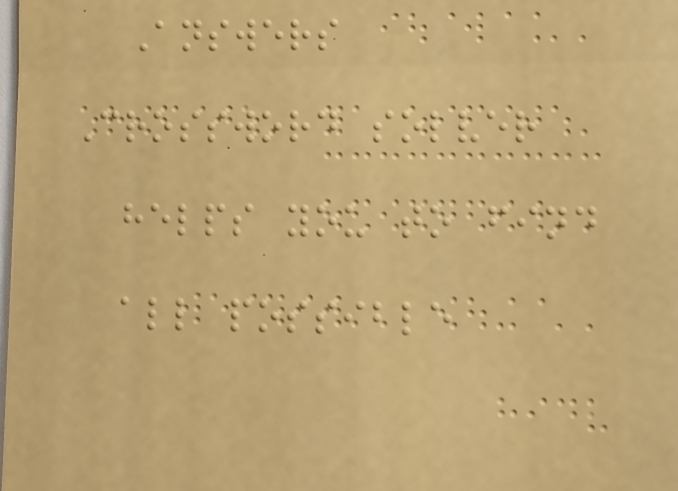Answers
Crossword solver
helps you to find
all possible
